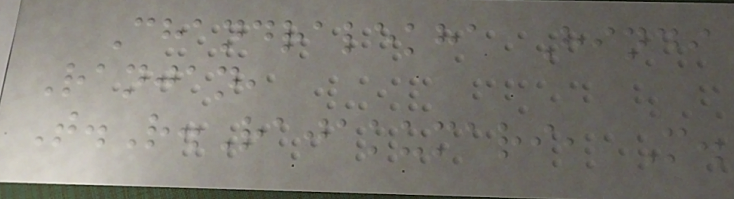Chandralekha Hindi
Ranjan,
T.R.Rajakumari, M.
